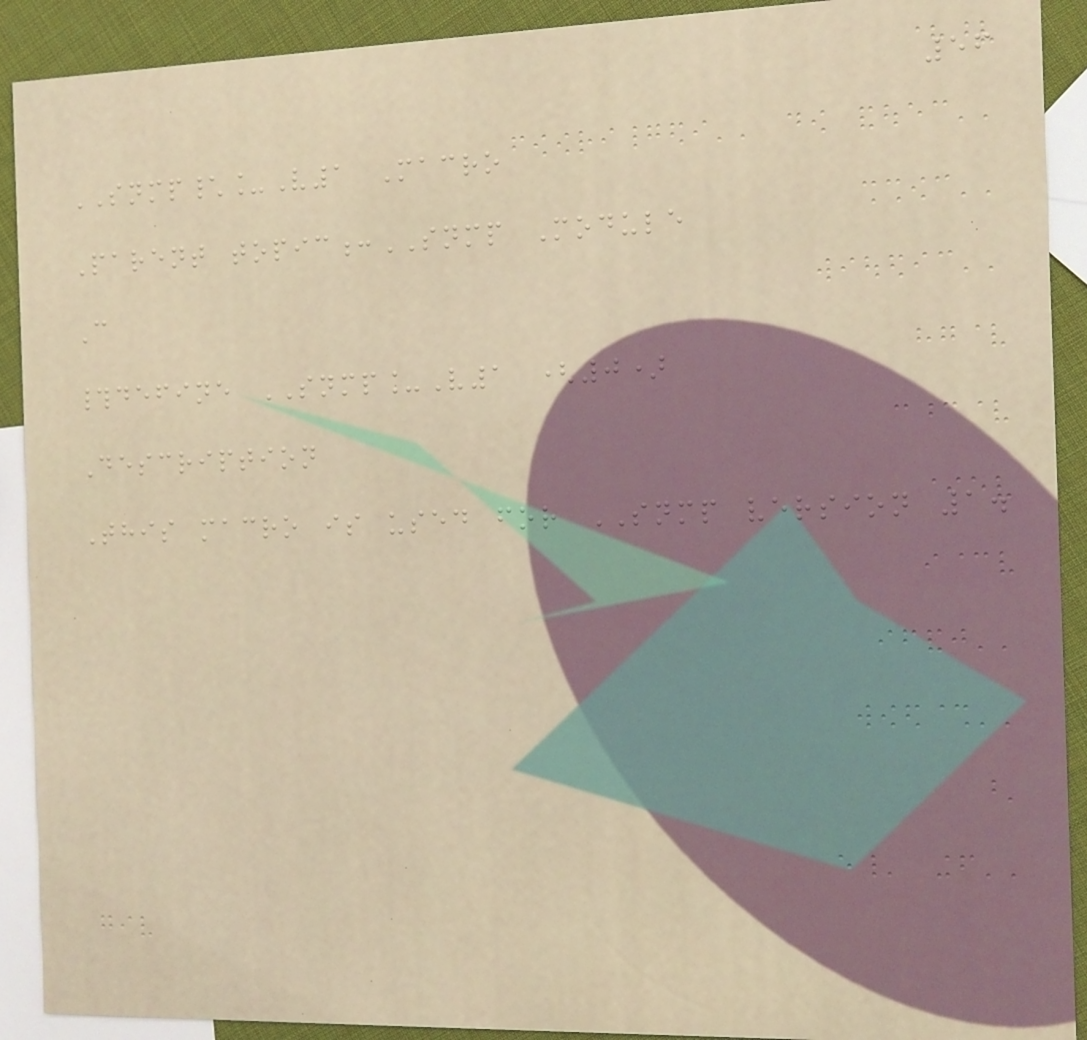56
SNMP\_V1 Macro
Parent topic:SNMP Module
C
#define SNMP_V1 (0)
Description
This macro is used for SNMP version 1.
